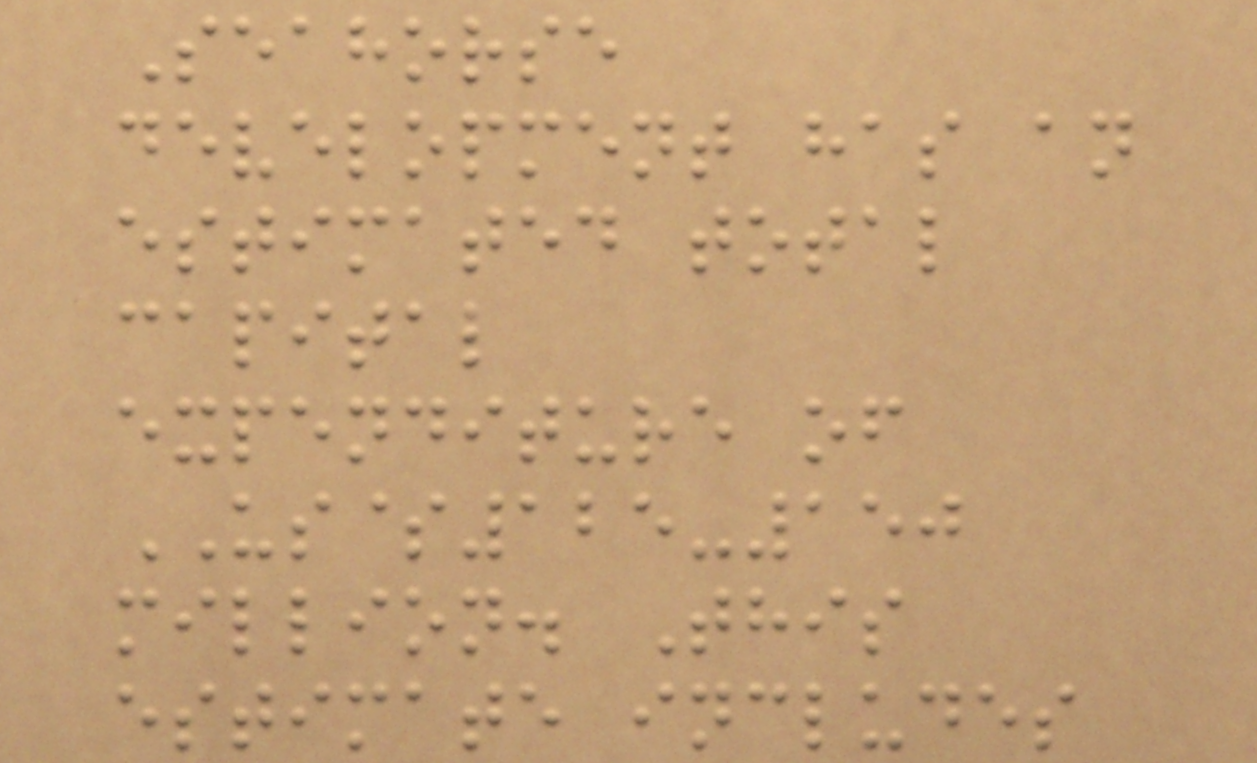Seahorse
development has an
estimated total
capital
expenditure of
US$125-150
million. This
estimate includes
